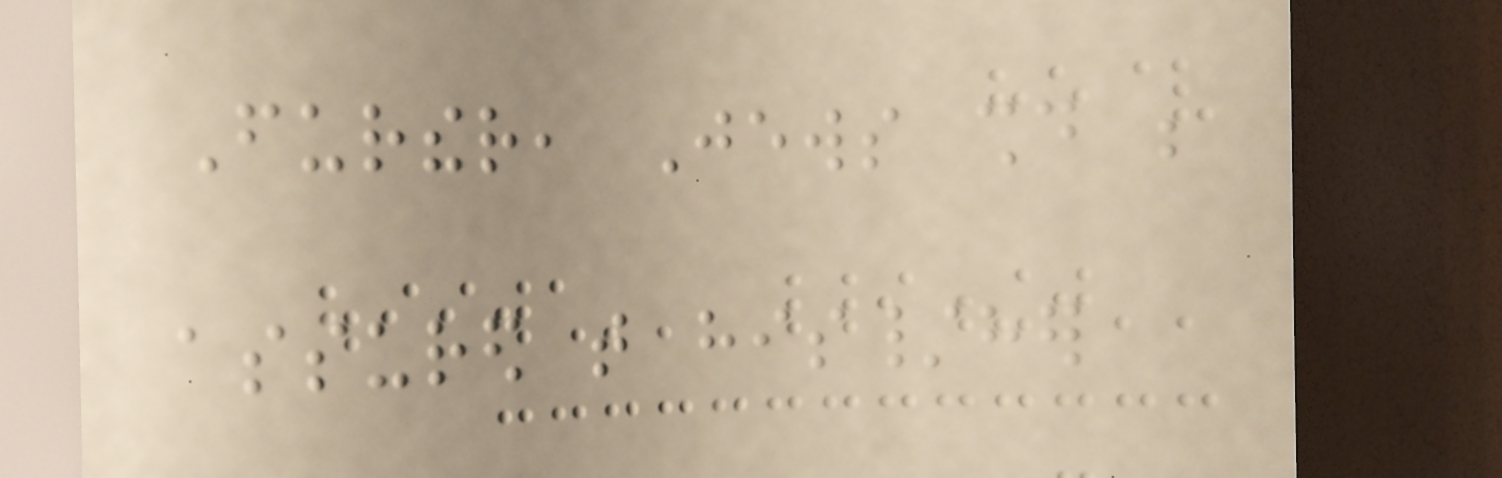Further, Jews should be
assured that his/her
